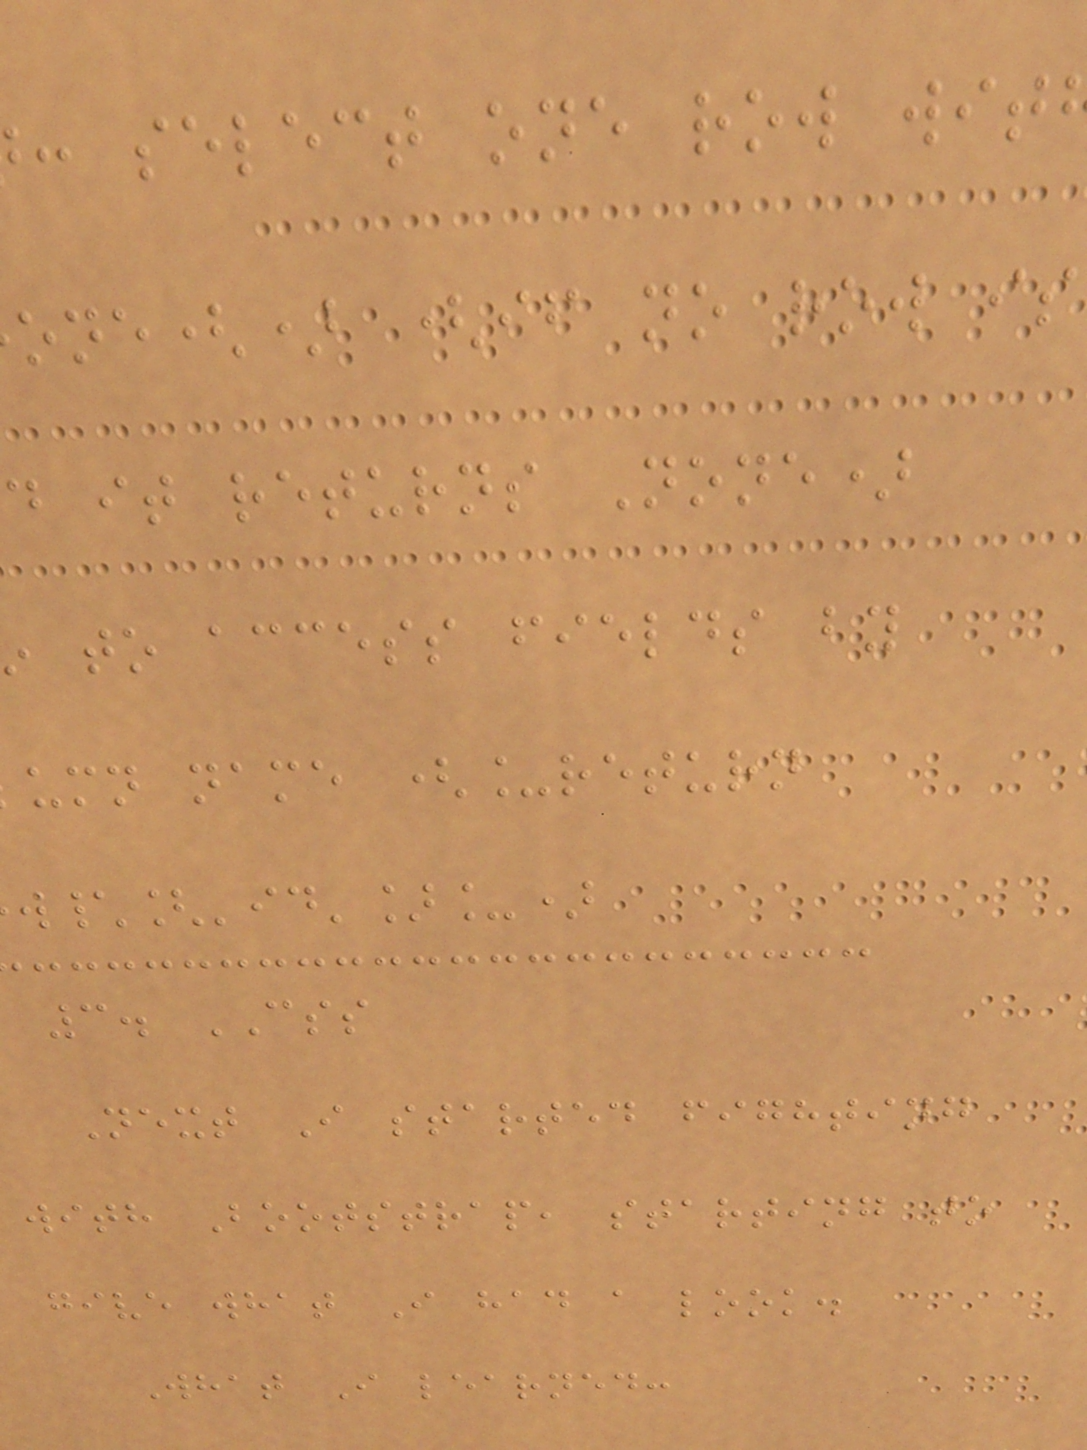: select one row wit
one() (if no row is
d it returns None)
to access fields by
umn name (_return
w\['id']_)
3. CSS
Next I started fighting
with Bootstrap, starting to
give what I had a look.
What I learned:
